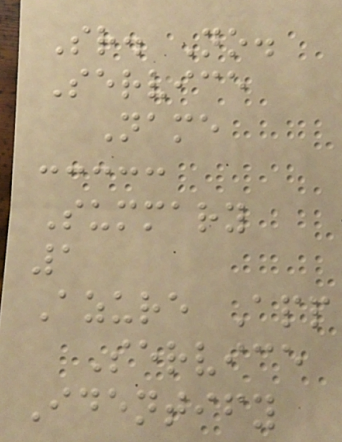Sr. No.
Service
Name
Summary
1
Azure App
Service
Identify
